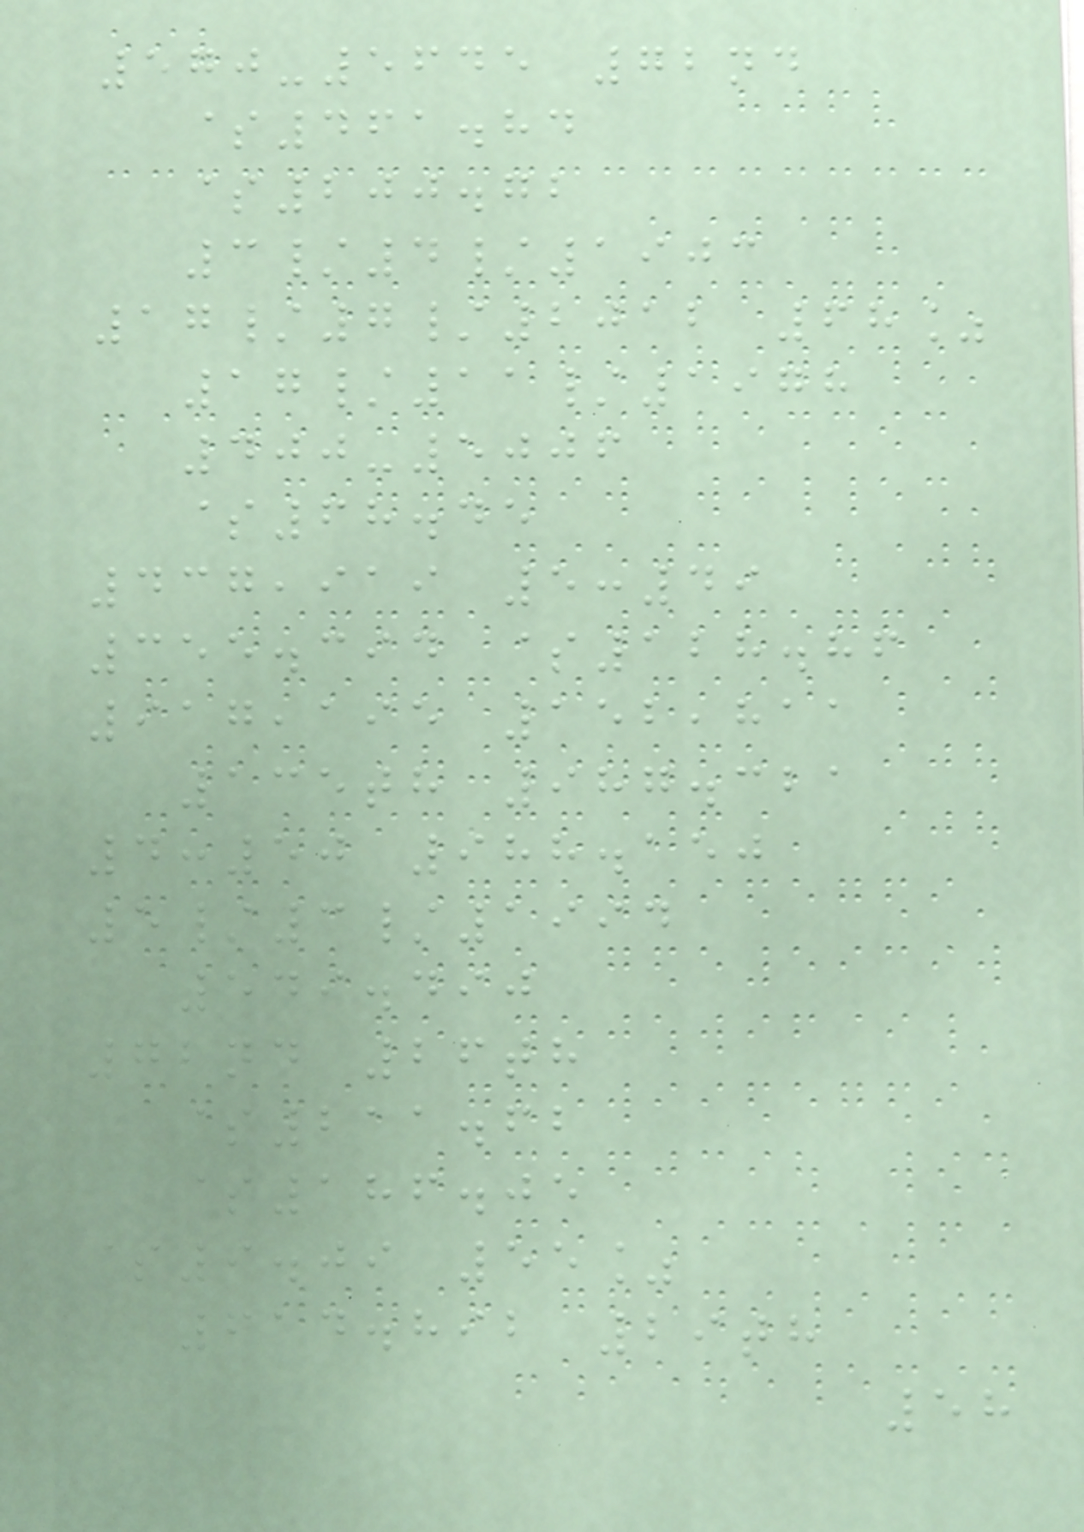570-5645 72nd
$461.84
$200.72
3/4/1903
17/7/2012 68%
17/11/1978
400-5006
$68.45
437,919 5:49
355.394 $128.86
917,195 152,811
135th 987.321
4:50 988.150
5/3/1994
549.490
72nd 26th
$211.62
$186.05
$9.09 55%
614.892 29th
58
